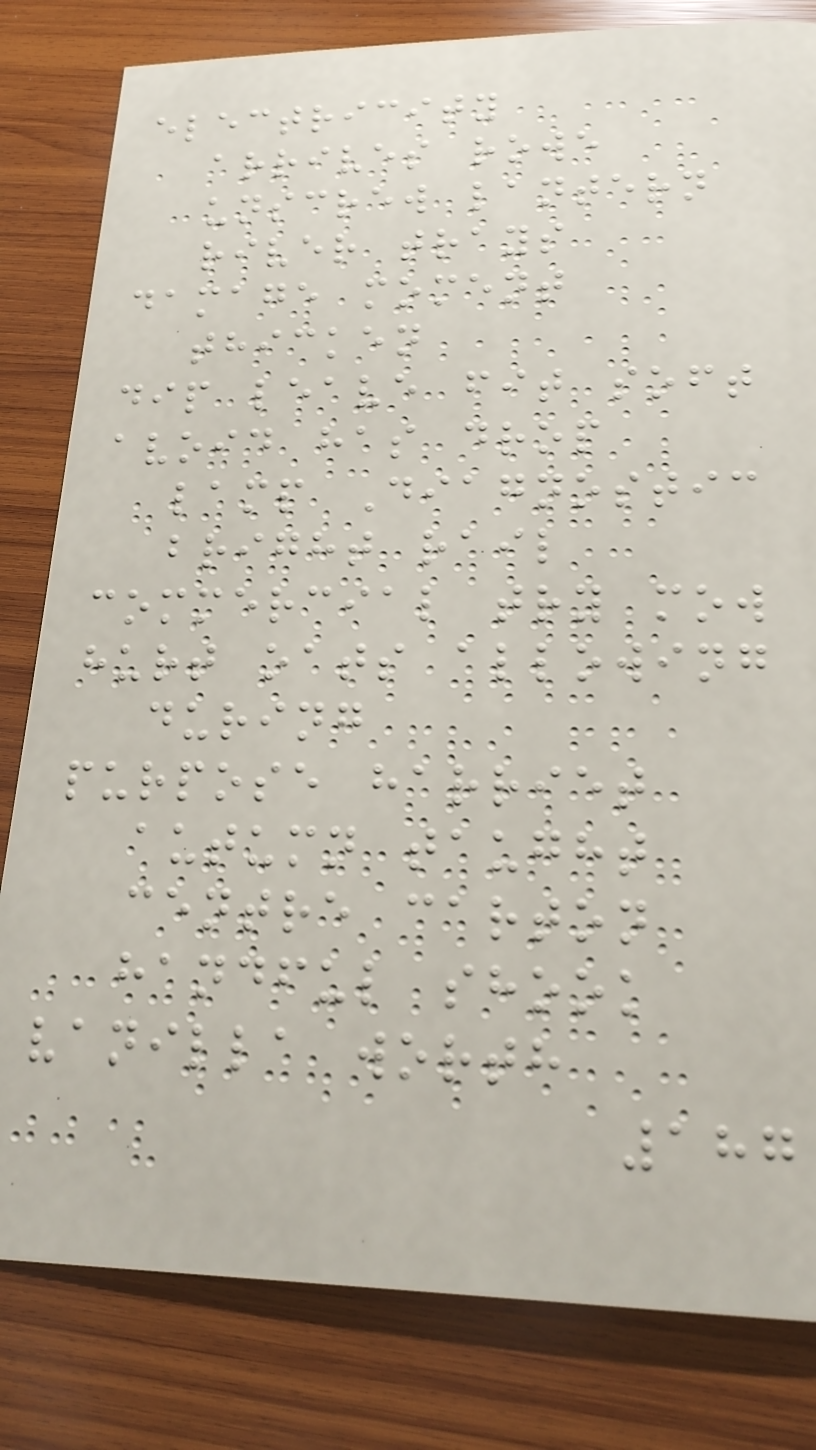electricity
arrives rowe
unscrew lantern
river trays
damage moment
thicken
dip leave fit soft
avoid has drop
lamp Diagnostic
bright rail
commercial try mow
hurt oats allowing
during
purpose harriet
autumn taught
centre carton
handful shook
vanilla worth
187
